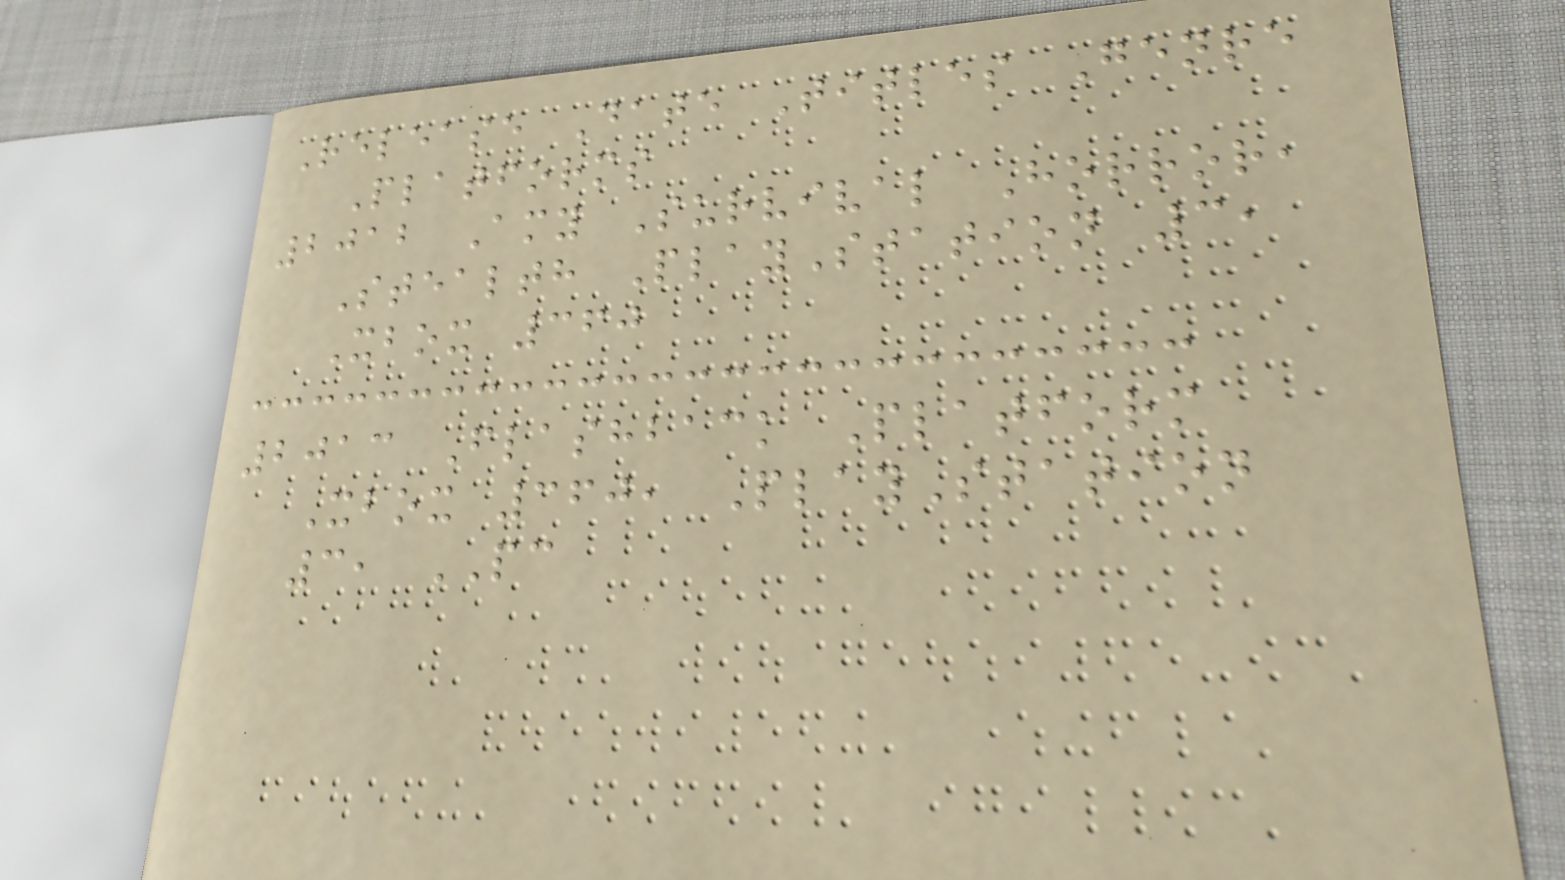Release Date Titles Genre
Platforms
2012 Amy Survival Horror,
Stealth PlayStation 3,
Xbox 360
2013 Flashback Platform
Xbox 360, PlayStation
3, PC
